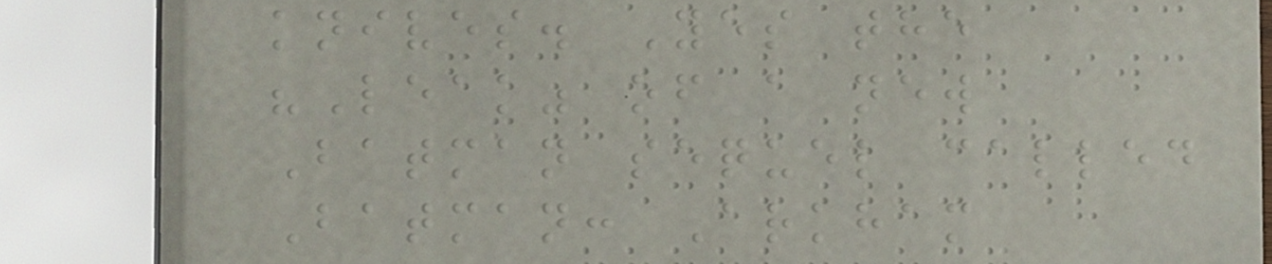knives. Yes the
"Leak" of a new
Batman sequel called
Batman: Arkham
